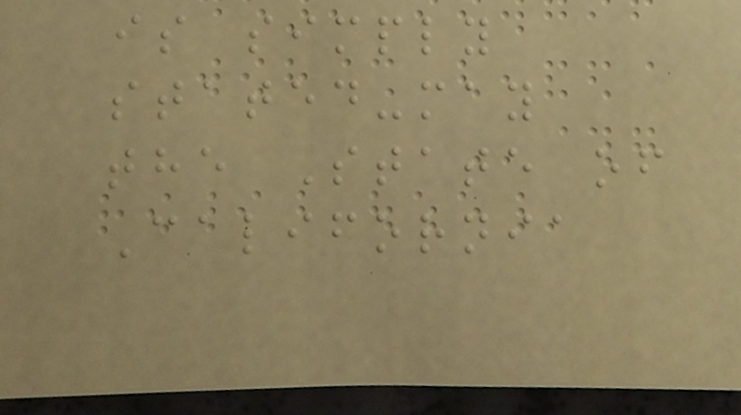is simply
stated-may
the State of
California
